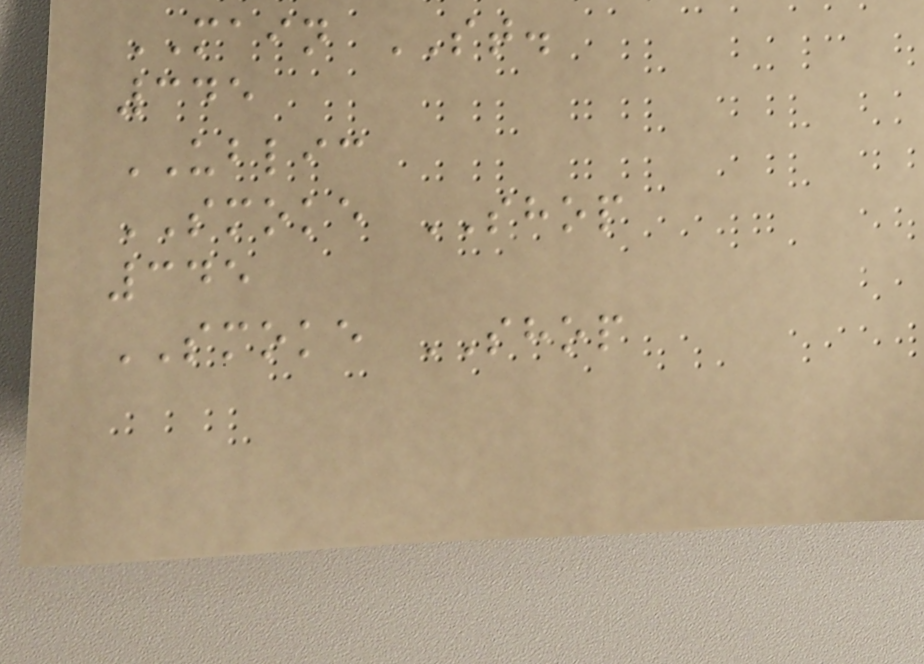MAIN ST.
345
UBLIC
SMOKE SHOP
345
SMOKE SHOP
